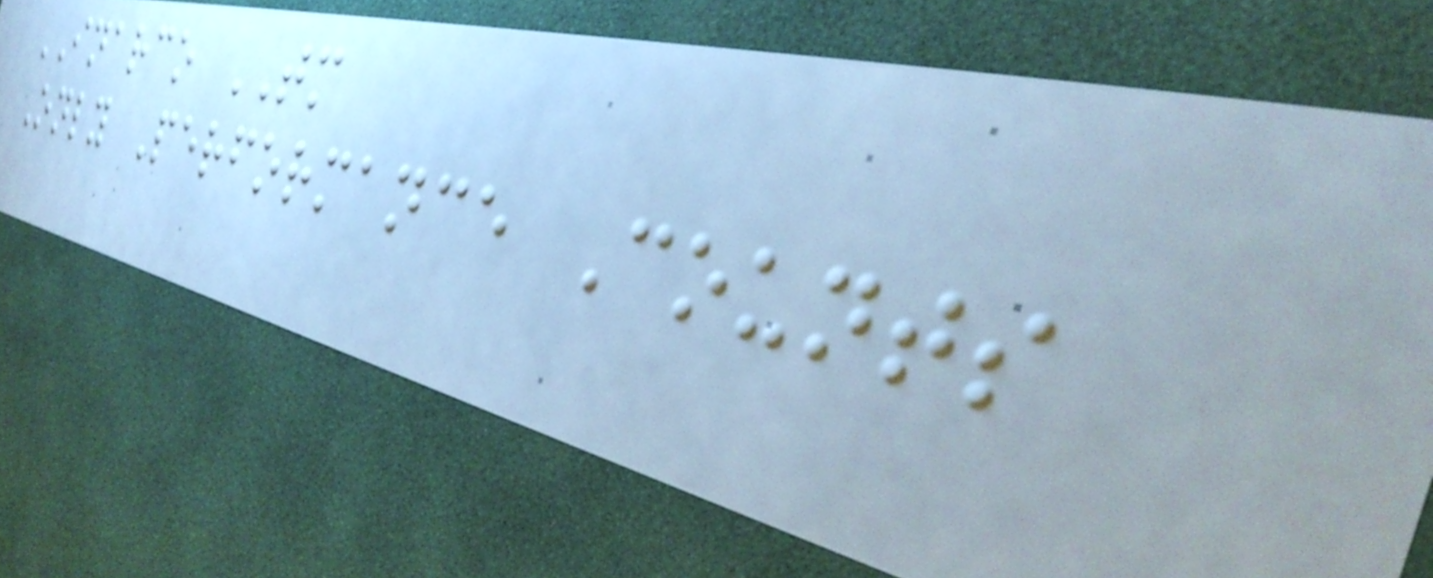INARCO TM
Only Performance Counts
